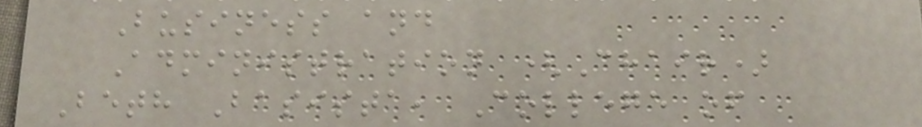Business and
Administration (Chair)
Beth Basista, College of
